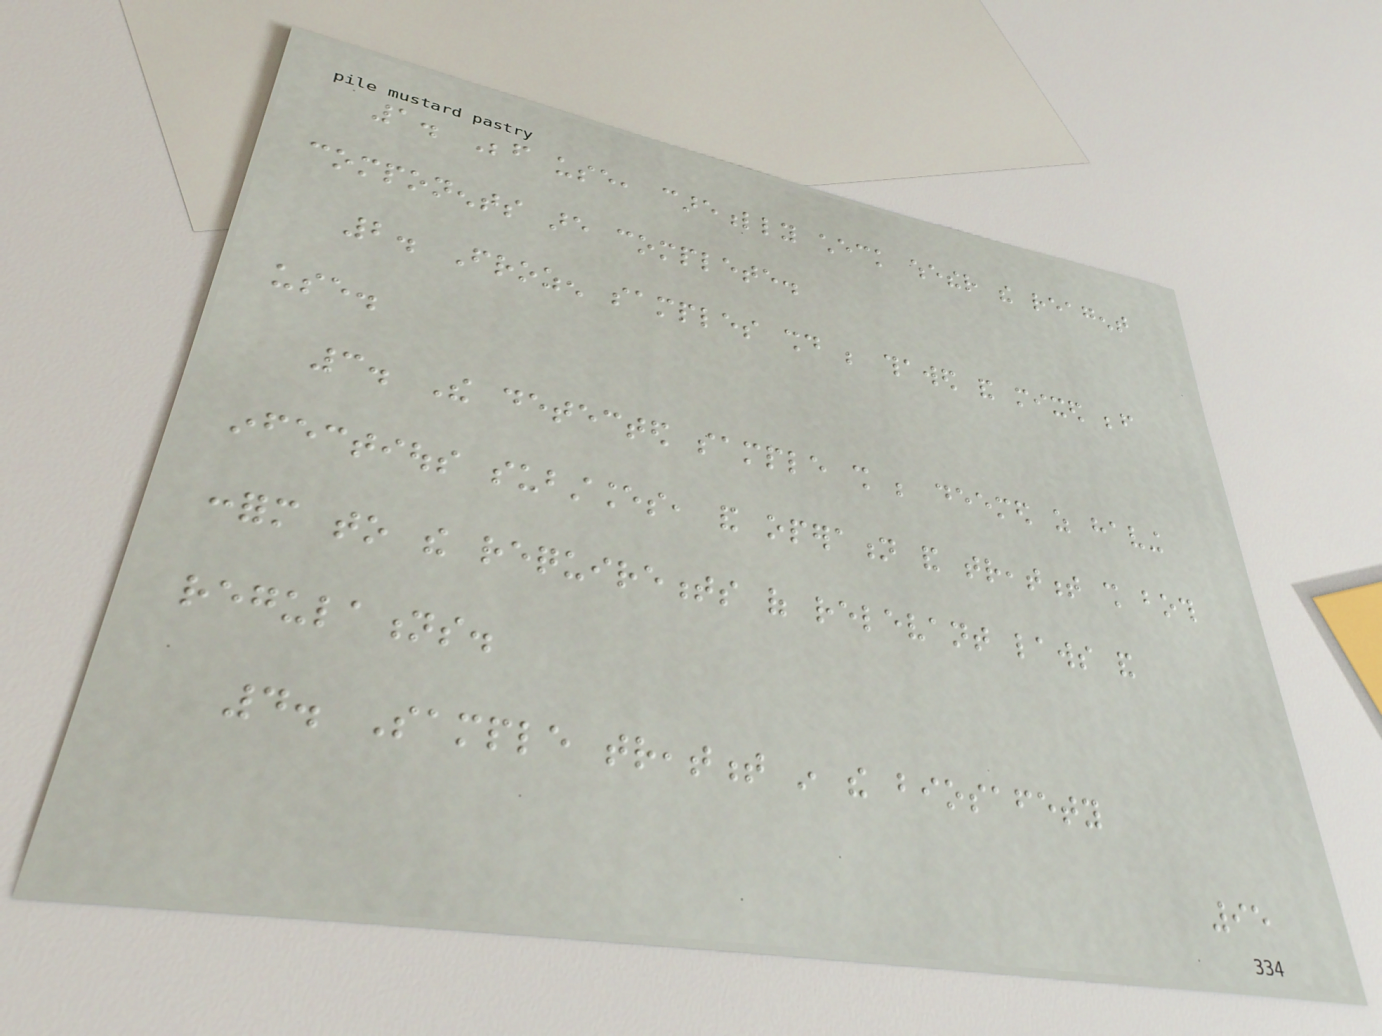1. Before use, carefully check whether the reagent
components are complete.
2. Frozen samples should be thawed and mixed before
use.
3. The detected sample shall be deemed as having
infectious substances, and operation and treatment shall both
conform to the requirements of relevant laws and
regulations.
4. Sample treatment in the biosafety
95
